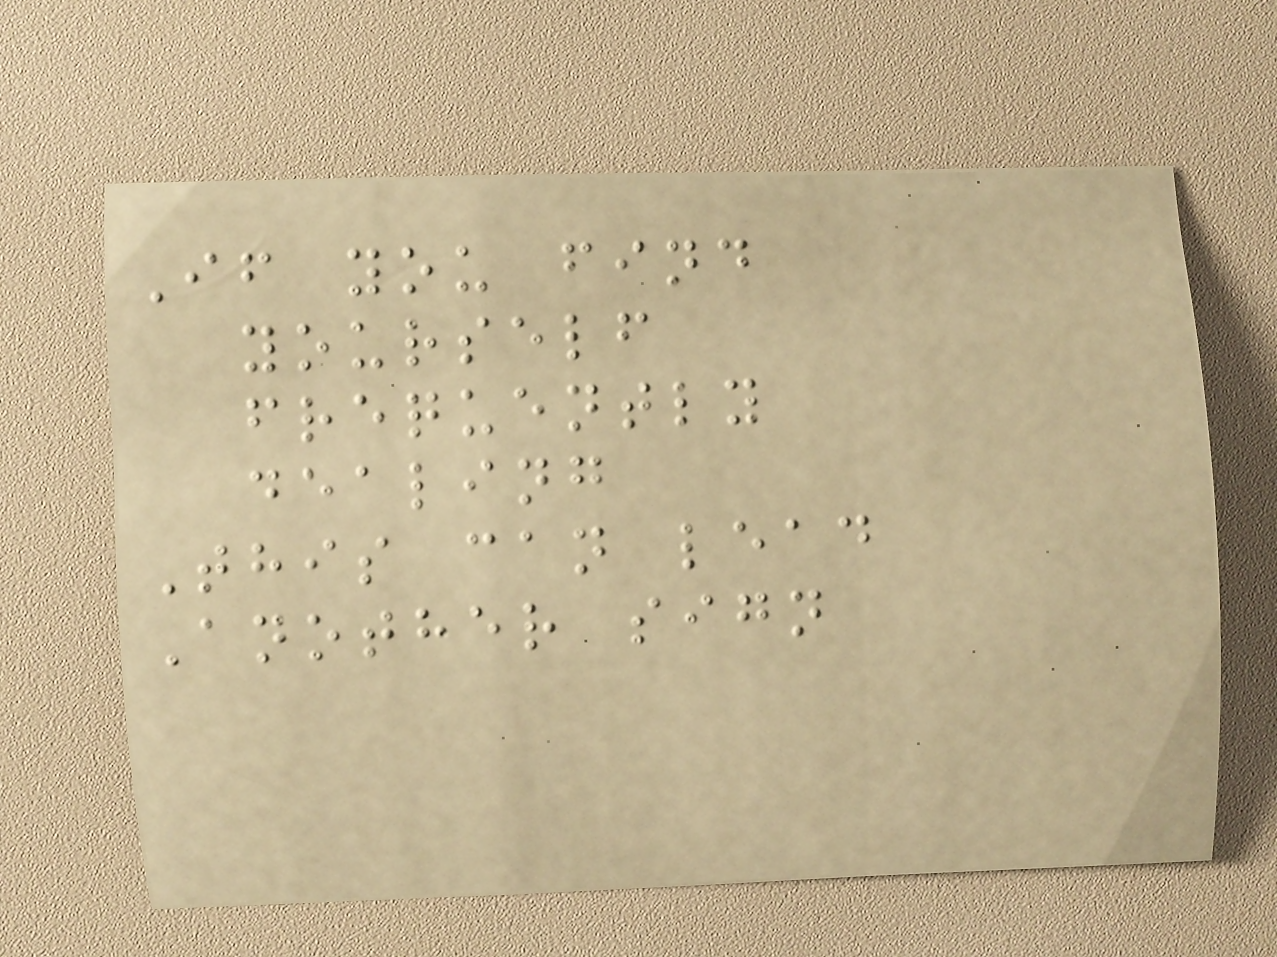If you find
yourself
frequently
dealing
This can lead
Another sign
